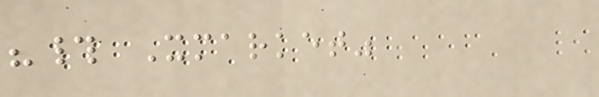"# Xmarket"
